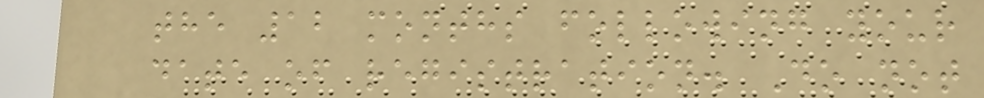the 12 months following your
date of registration. Do not
